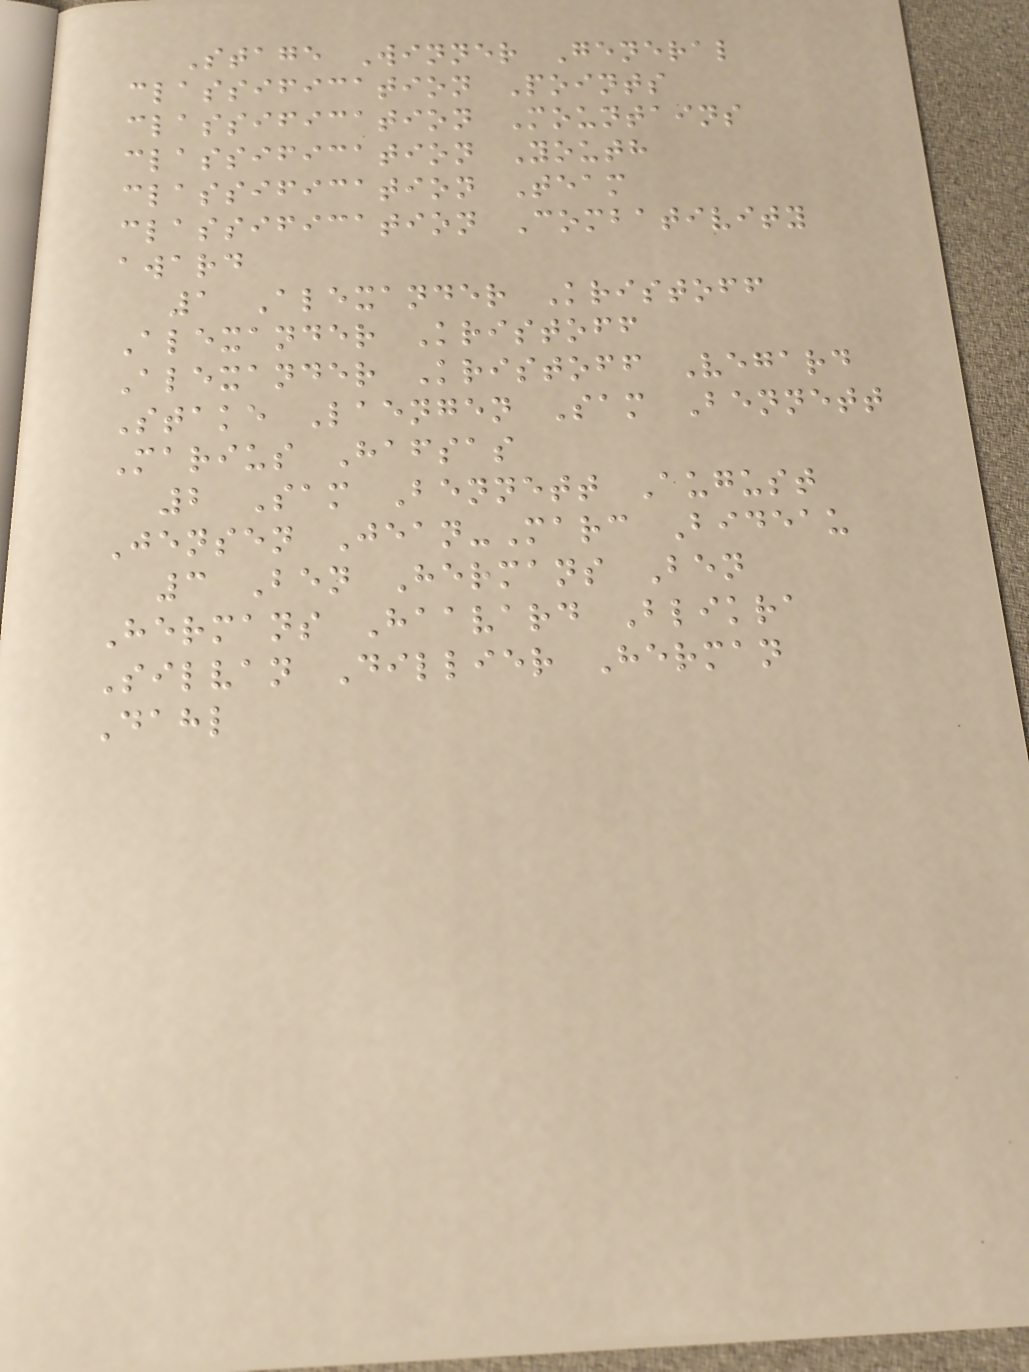Stage Winner General
classification Points
classification Mountains
classification Youth
classification Team
classification Combativity
award
1 Alexander Kristoff
Alexander Kristoff
Alexander Kristoff Vegard
Stake Laengen Sam Bennett
Marius Hafsas
2 Sam Bennett August
Jensen Jean-Marc Bideau
3 Ben Hermans Ben
Hermans Haavard Blikra
Silvan Dillier Herman
Dahl
